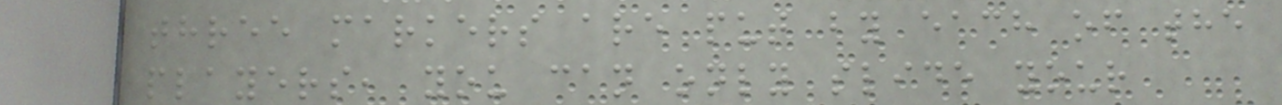three markers are put by each of the
players, you can only slide your
